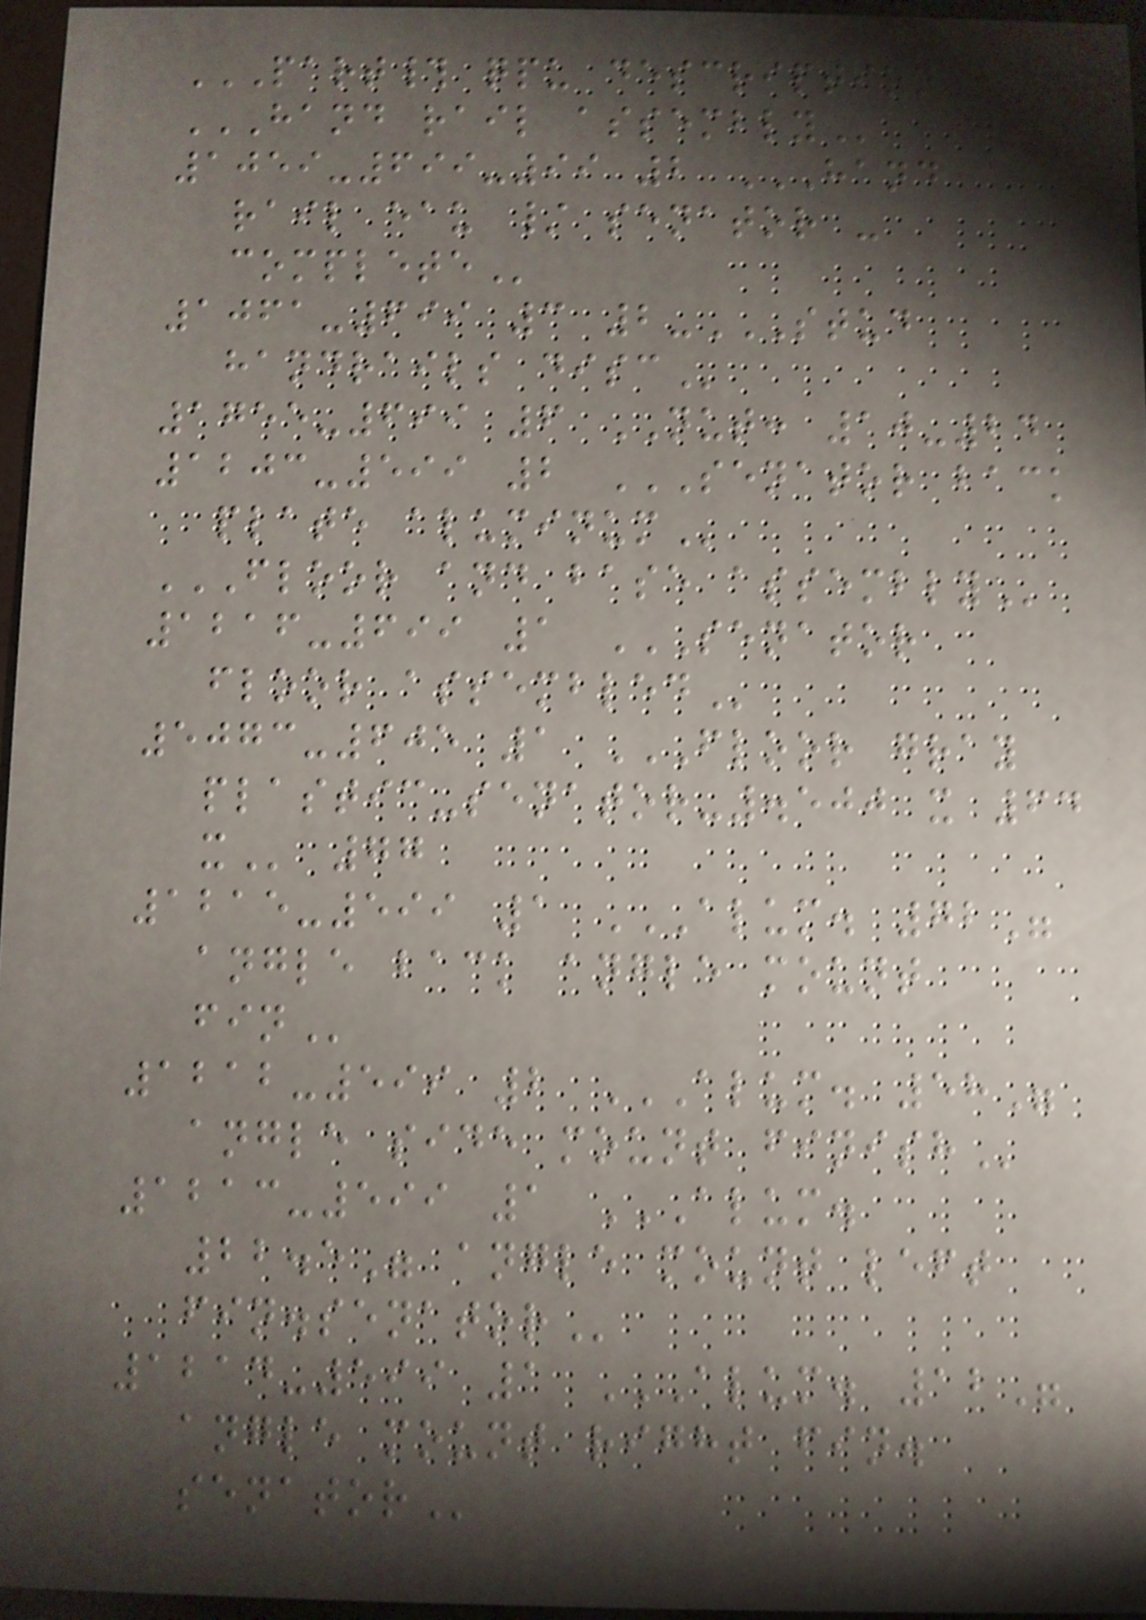PART# QPU DESCRIPTION
HAND RAIL ASSEMBLY
1059-699-99 2 HAND
RAIL EAU / SENATOR -
COMPLETE
1061-699 3 2-STUD
HANDRAILS DISC
1755-699 6 NUT: 10-24
1203-599 2 SENATOR BACK
PLATE ALUMINUM
FLOOR AND BASE ASSEMBLY
1216-699 1 SENATOR
FLOOR ASSEMBLED
5073-605 1 FLOOR GRAY
PLASTIC-SENATOR-.500 X 64
X 77
1215-599 1 ALUM. 72"
ANGLE BACK ANGLE MOUNT
FIN
1212-599 2 ALUM. 58"
ANGLE SIDE MOUNT FINISH
1213-599 1 ALUM.
22.5" ANGLE MOUNT LEFT
FIN.SENATOR
1214-599 1 ALUM. 12"
ANGLE MOUNT RIGHT FIN.
SENATOR
